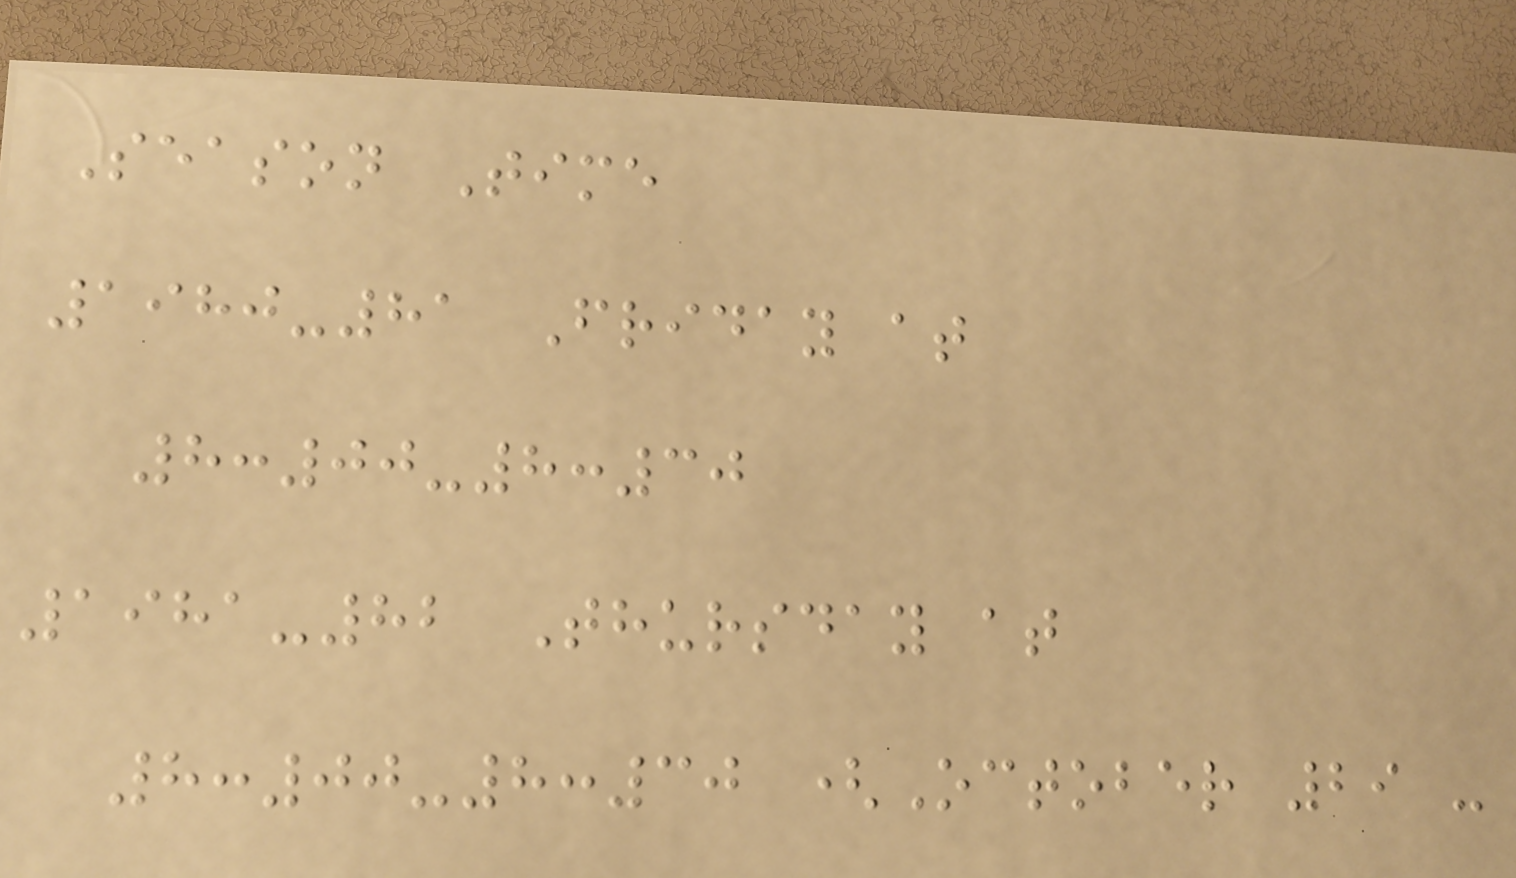Season Time
1980-81 Friday at
8:00-8:30
1981-82 Thursday at
8:00-8:30 (October 29 -
